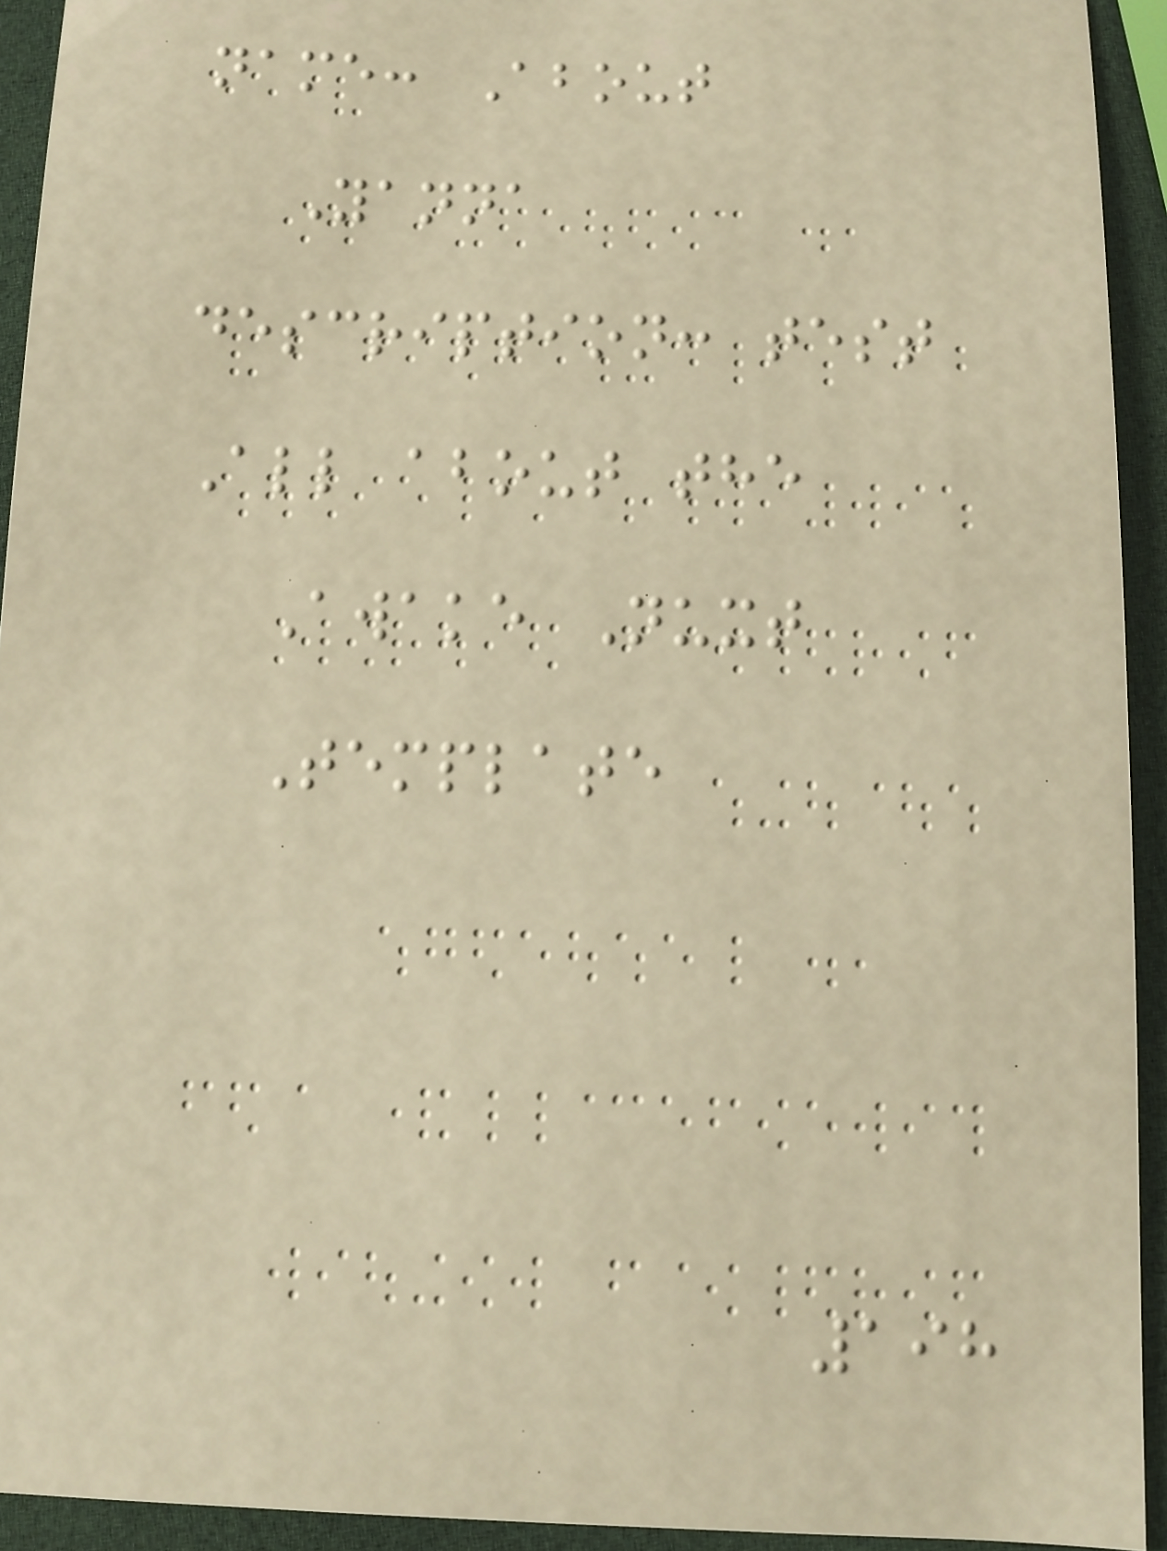name: About
Yanna
description: test
All about the
Awake Nuxt
Template
198
